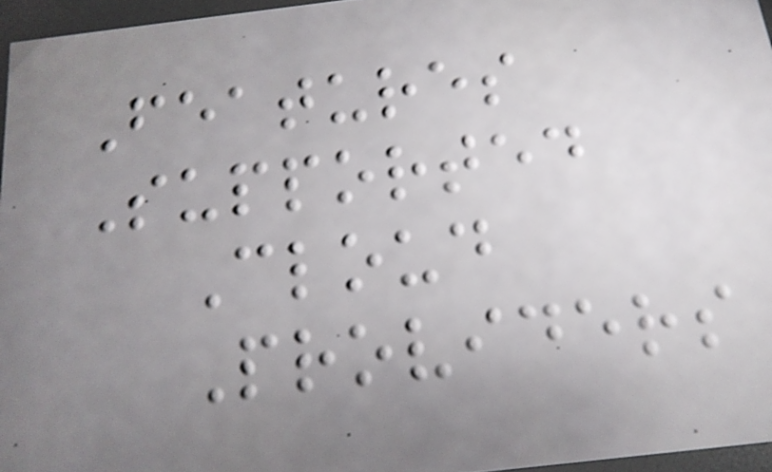Features
Supported
Cloud
Providers
